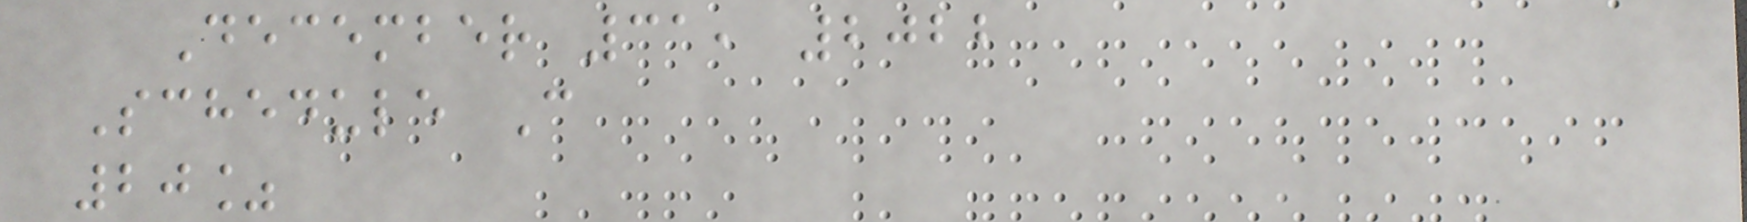December 31, 2022
Schedule C
20%
